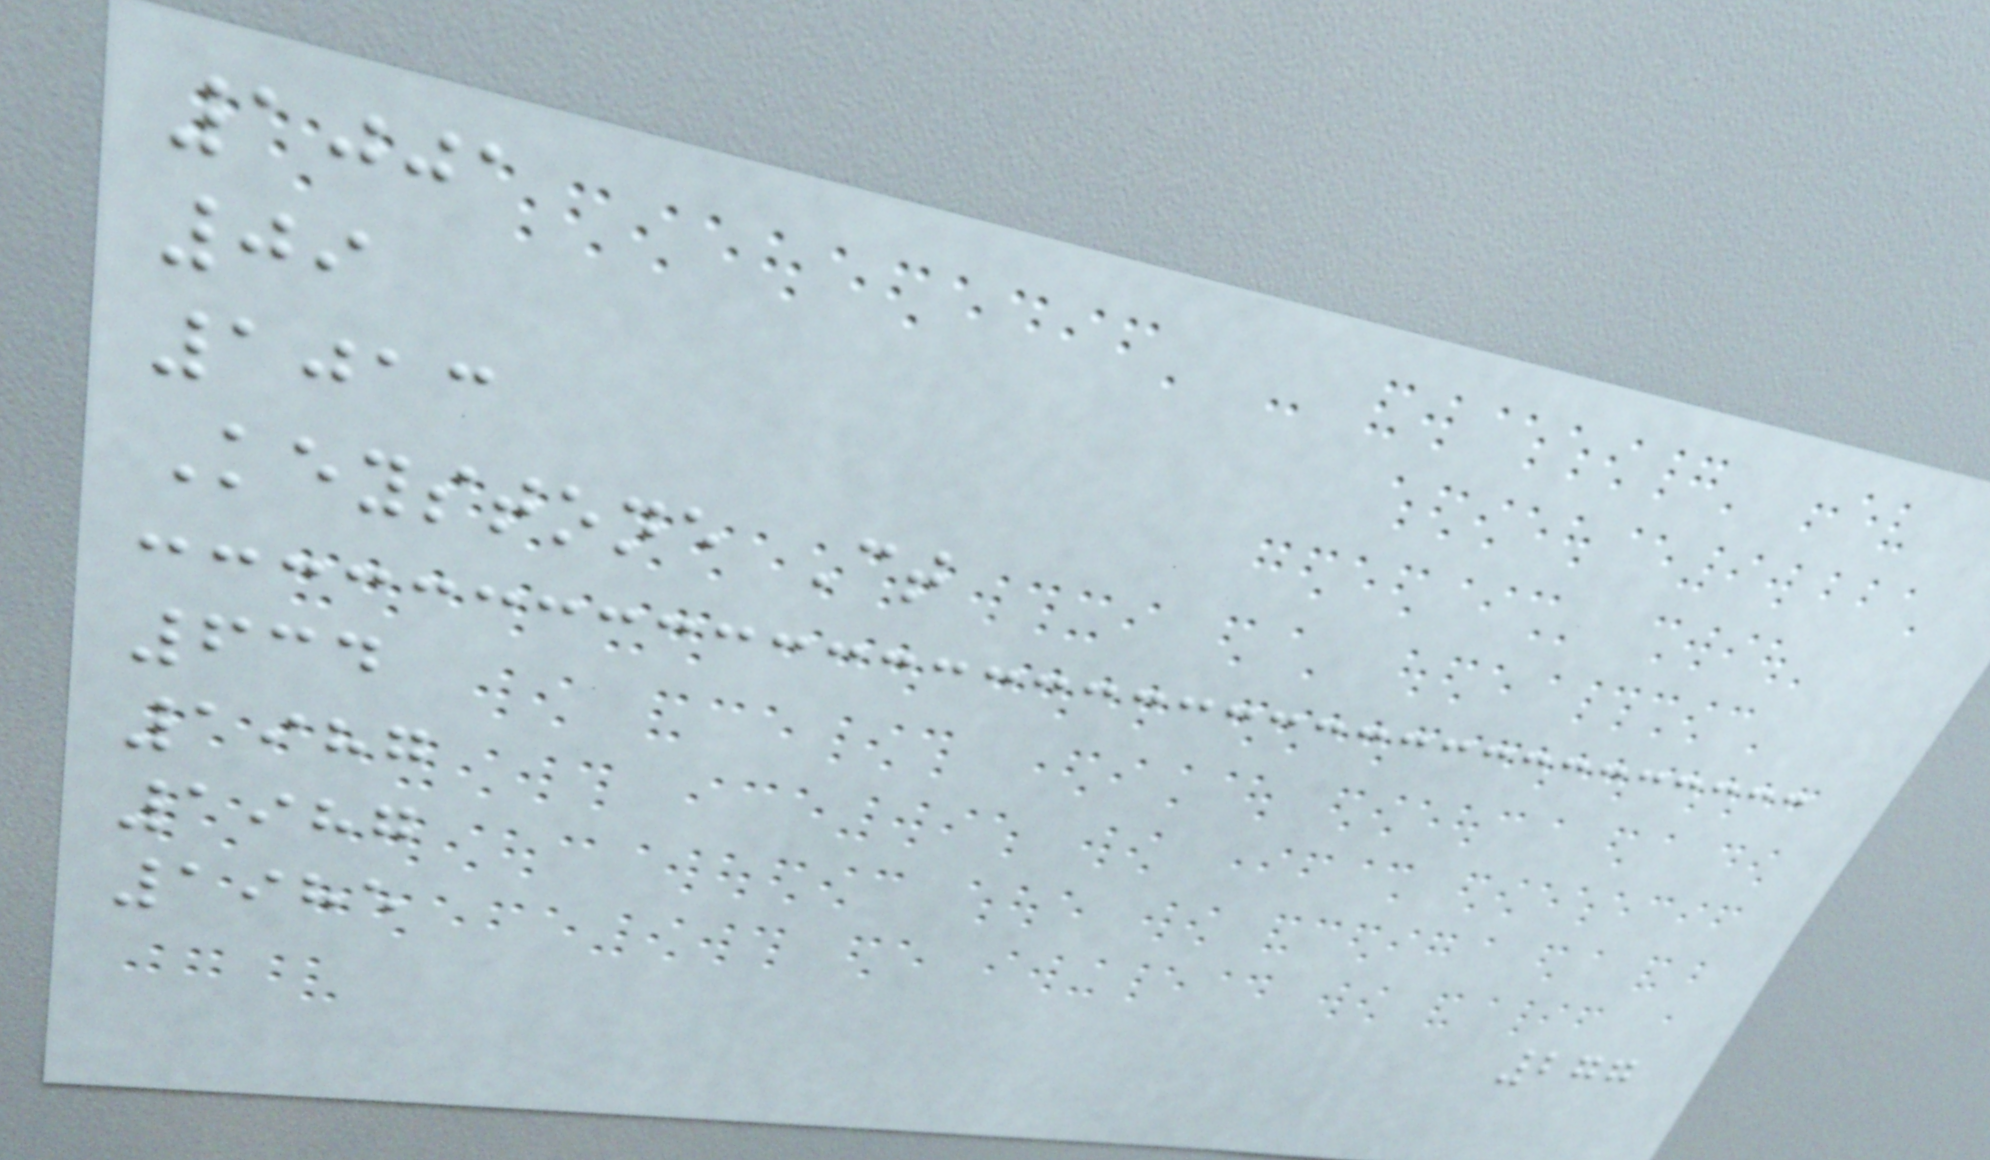1001
09
1013
Keystone Ct
634
1987
1987
1985
277
